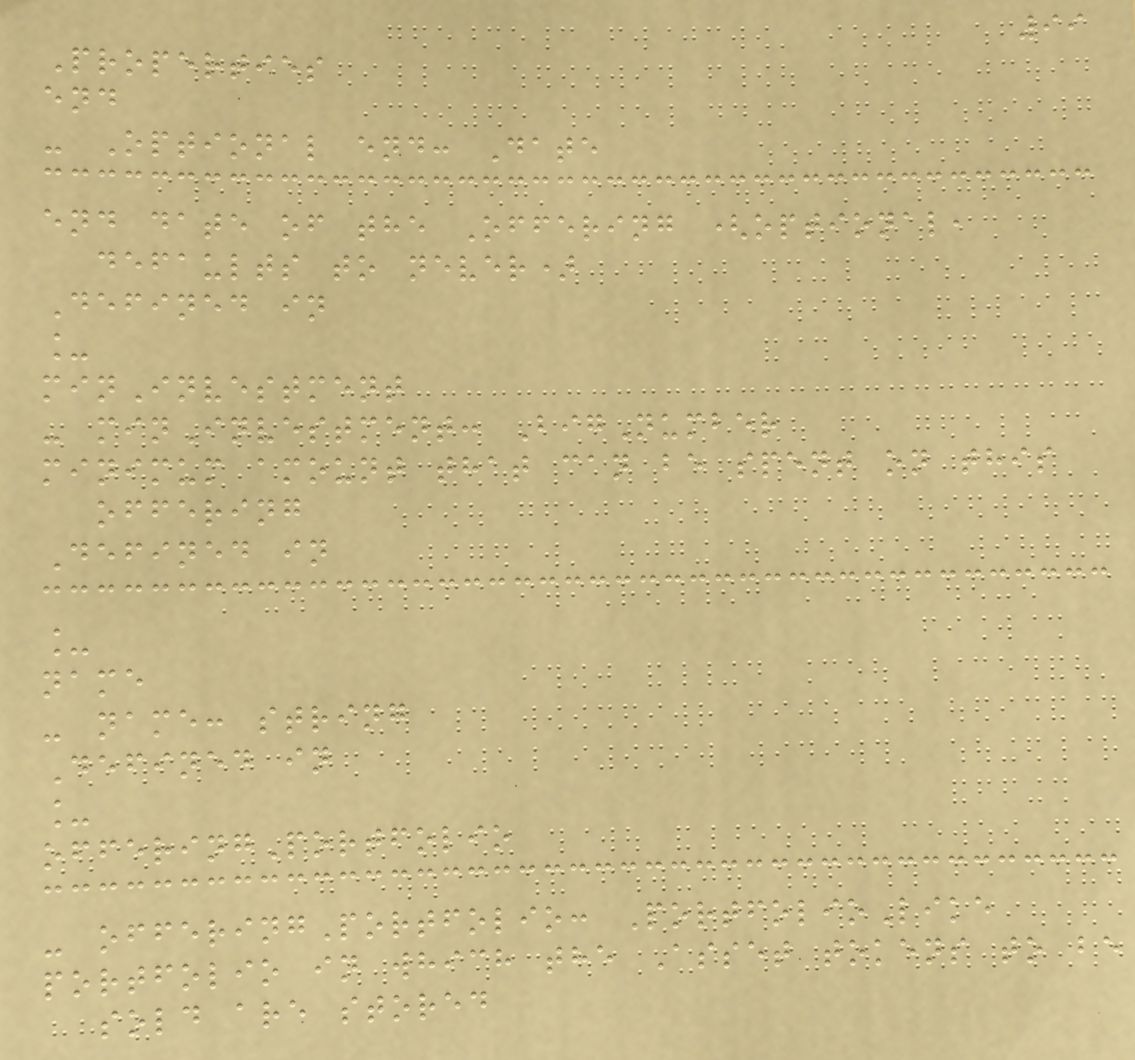99
Properties
end
- Optional end: Date
end date of the Offering (optional,
defaults to never)
Defined in
_
minInvestment
- minInvestment: BigNumber
minimum amount that can be spent on this
offering
Defined in
_
name
- name: string
Defined in
_
offeringPortfolio
- offeringPortfolio: PortfolioLike
portfolio in which the Asset tokens to be
sold are stored
